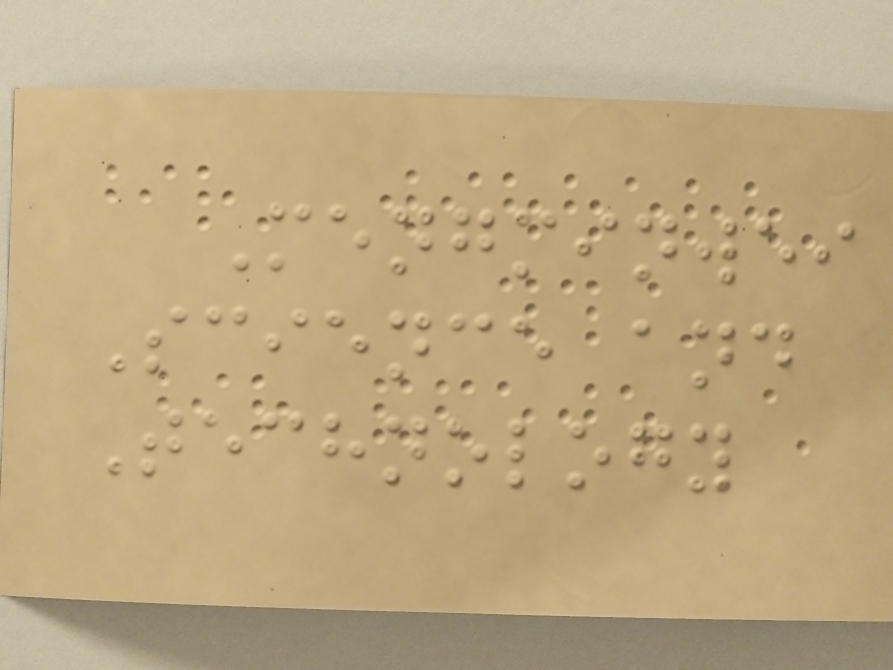Mengminwei
Science and
Technology
